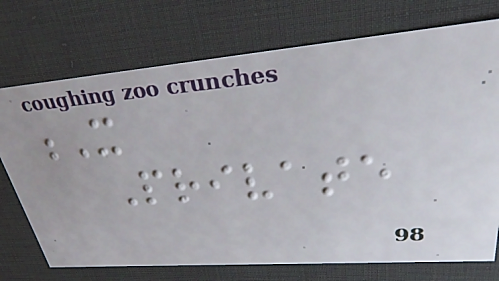X
Private
